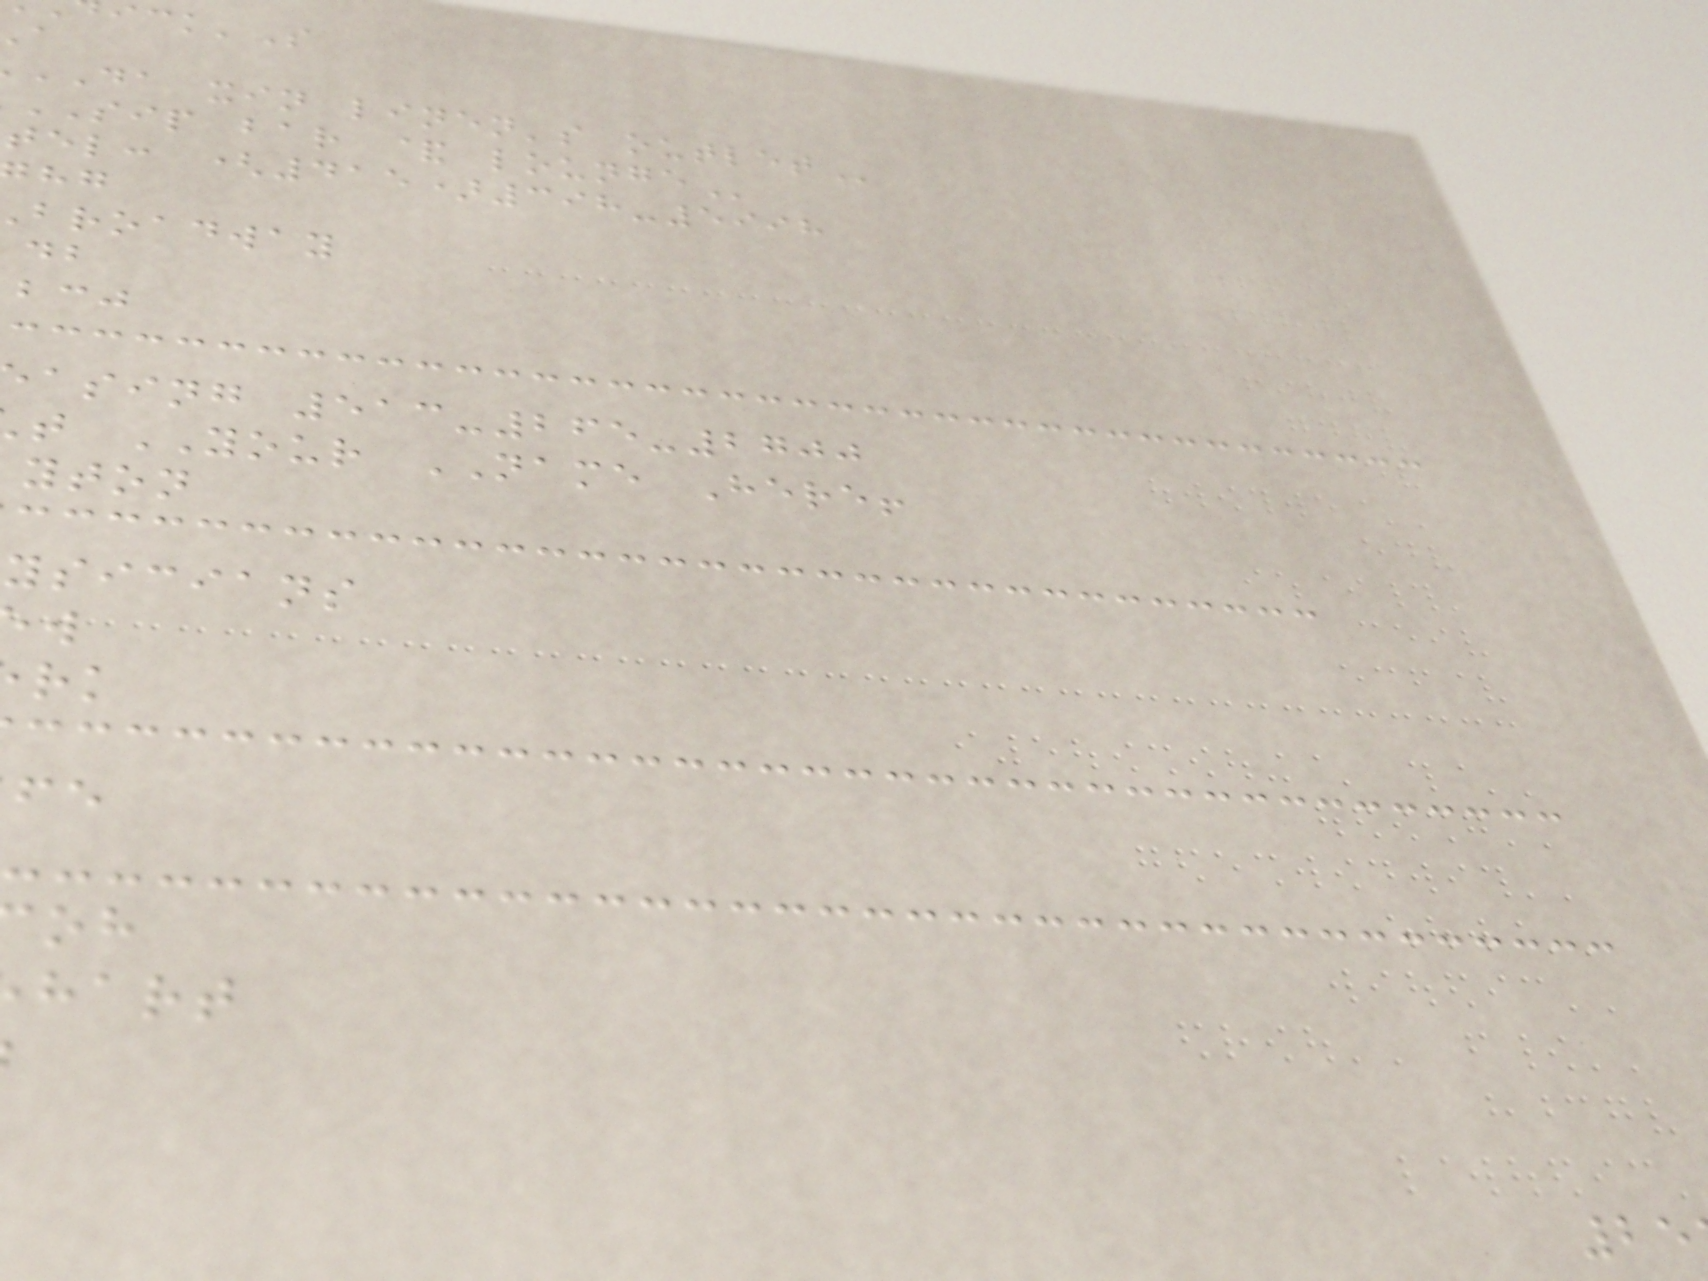DA xin linen's
SIP bar &
tel: (415)398-5998
broadway
asing 513-265-2700
t YOUR NAME Here!
yton
ysicians
hart
